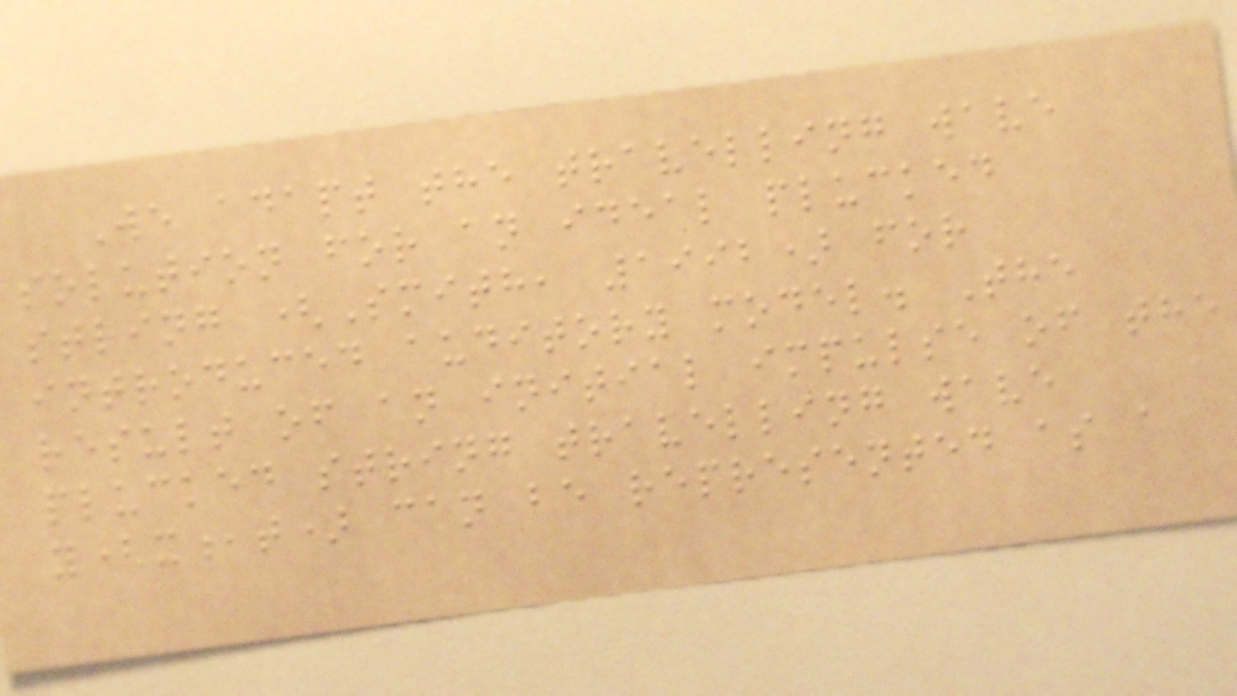We adapt the travelling wave
solution for an ideal plucked
string (Smith, 1992) for
introduced auditory model. The
result of an initial impulse of the
plucked string travelling wave
y(x,t) can be represented as a
